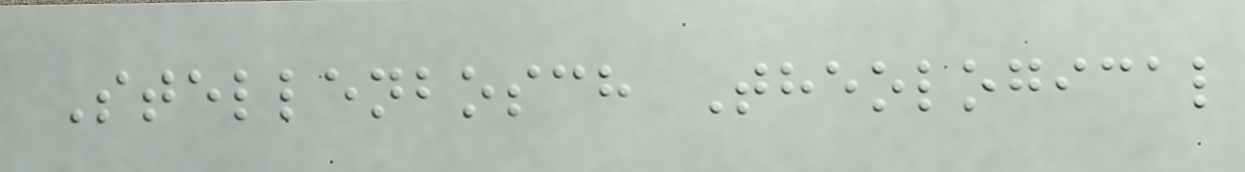Stellenbosch Theological
